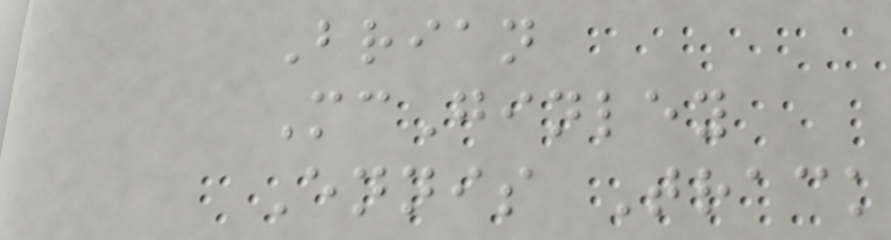Brian
McGinley
Ennis Track
